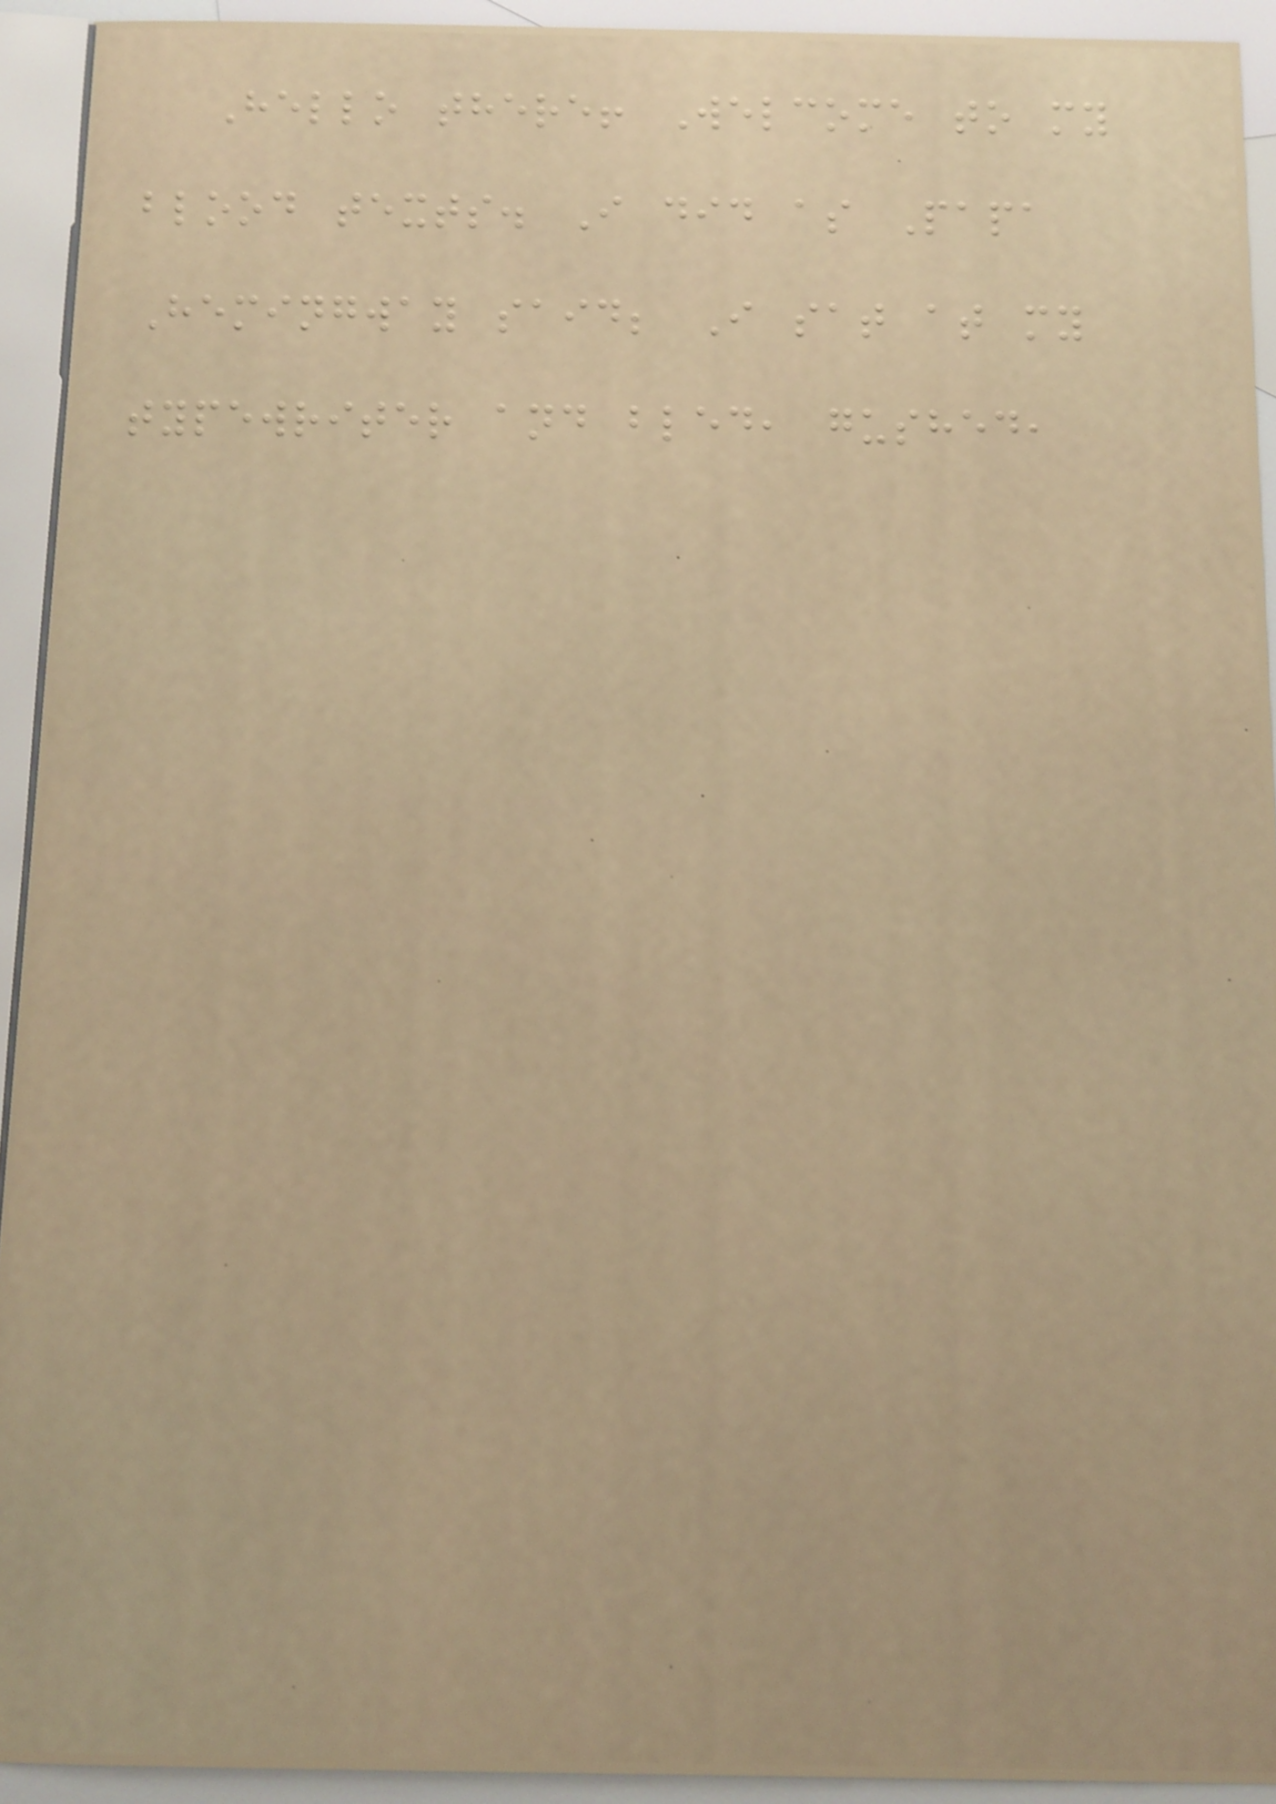Hello there! Welcome to my
blood texts. I did as Papa
Hemingway said; I sat at my
typewriter and bled, gushed,
